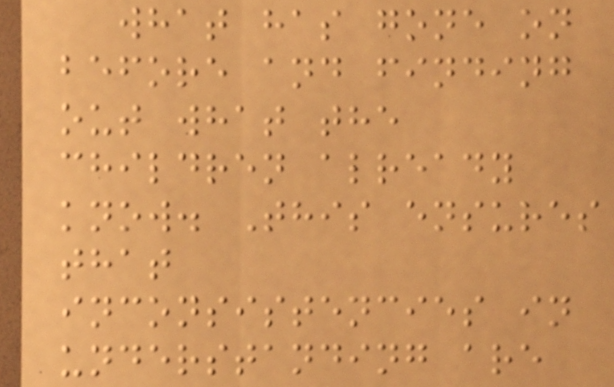what has gone on
before and finding
out what the
children already
know. This ensures
that
inconsistencies in
understanding are
